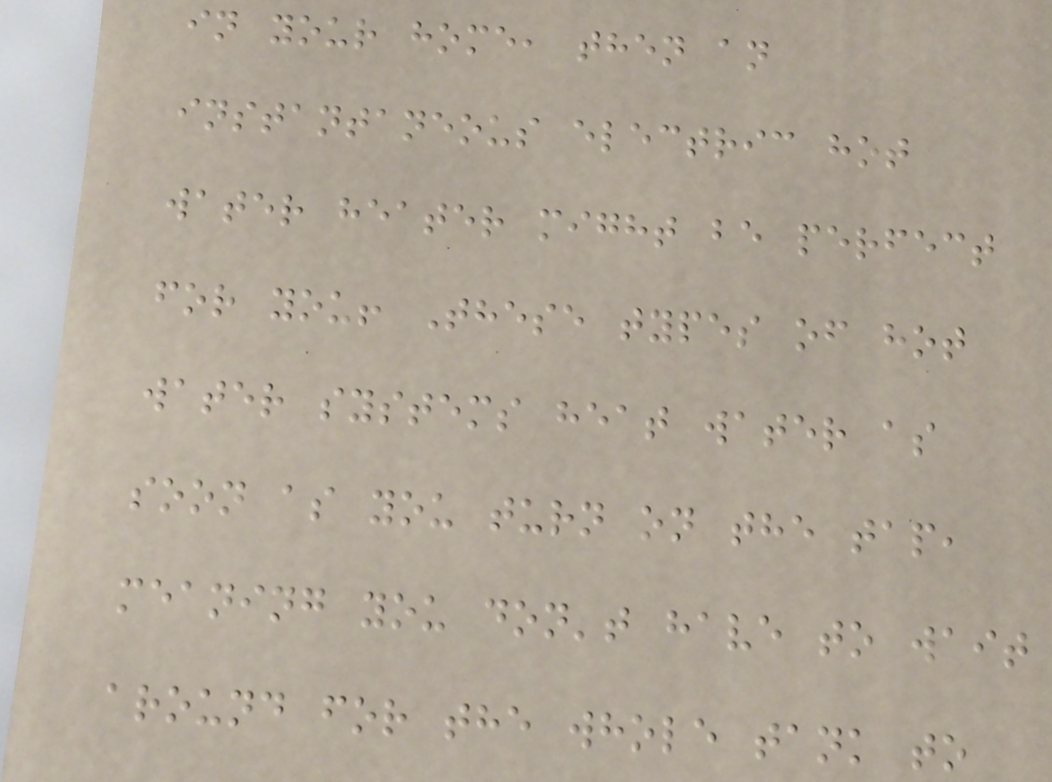in your home, then an
instantaneous electric hot
water heater might be perfect
for you! These types of hot
water systems heat water as
soon as you turn on the tap,
meaning you don't have to wait
around for the whole tank to
